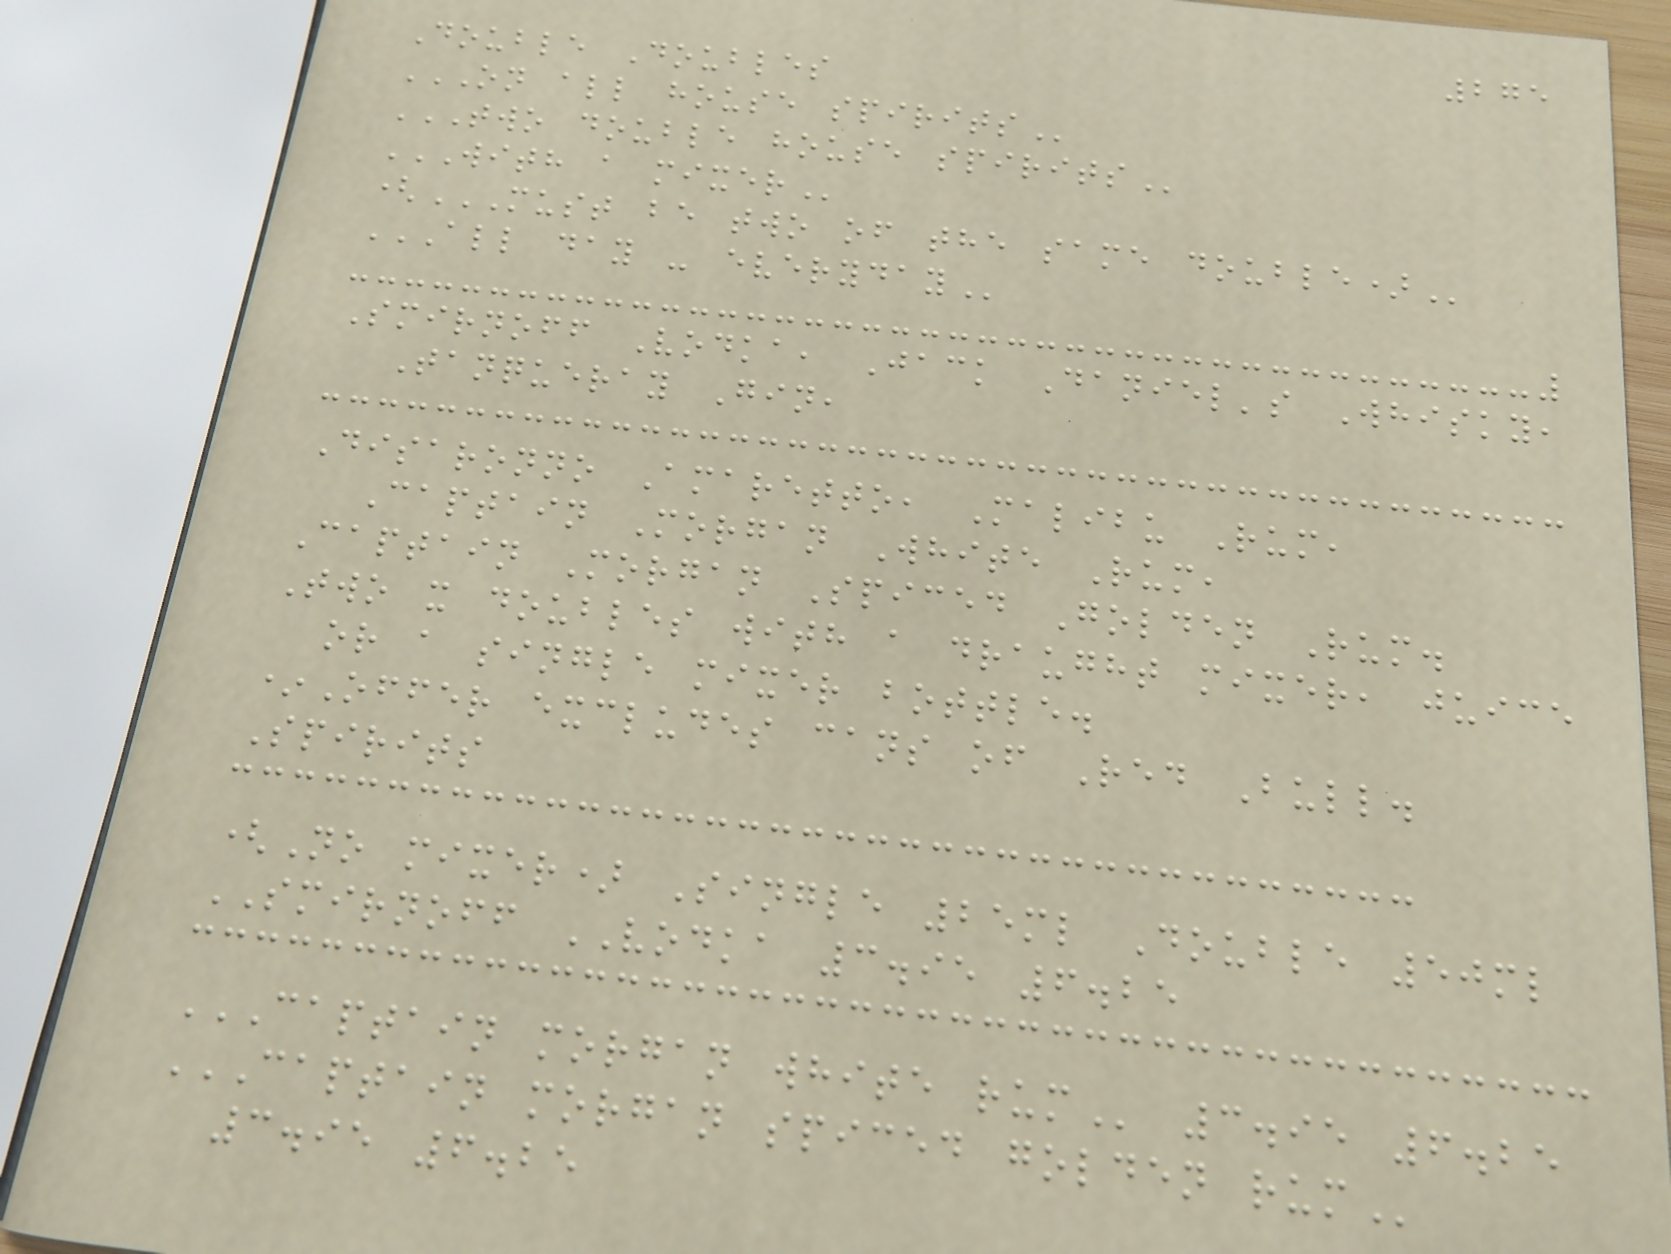275
Double Doubles
ON ALL HOUSE SPIRITS
TWO DOUBLE HOUSE SPIRITS
WITH A MIXER
(MUST BE TWO OF THE SAME DOUBLE)
ALL DAY - EVERYDAY
Smirnoff Vodka, Jack Daniel's Whisky,
Tanqueray Gin,
Disaronno Amaretto, Malibu Rum,
Captain Morgan White Rum,
Captain Morgan Spiced Golden Rum.
Two x doubles with a draught mixer, juice
or a single mixer bottle.
*Offer excludes cans of Red Bull.
Spirits
(No mixer) Single 25ml Double 50ml
SMIRNOFF VODKA 3.95 6.25
CAPTAIN MORGAN WHITE RUM 3.95 6.25
CAPTAIN MORGAN SPICED GOLDEN RUM
3.95 6.25
